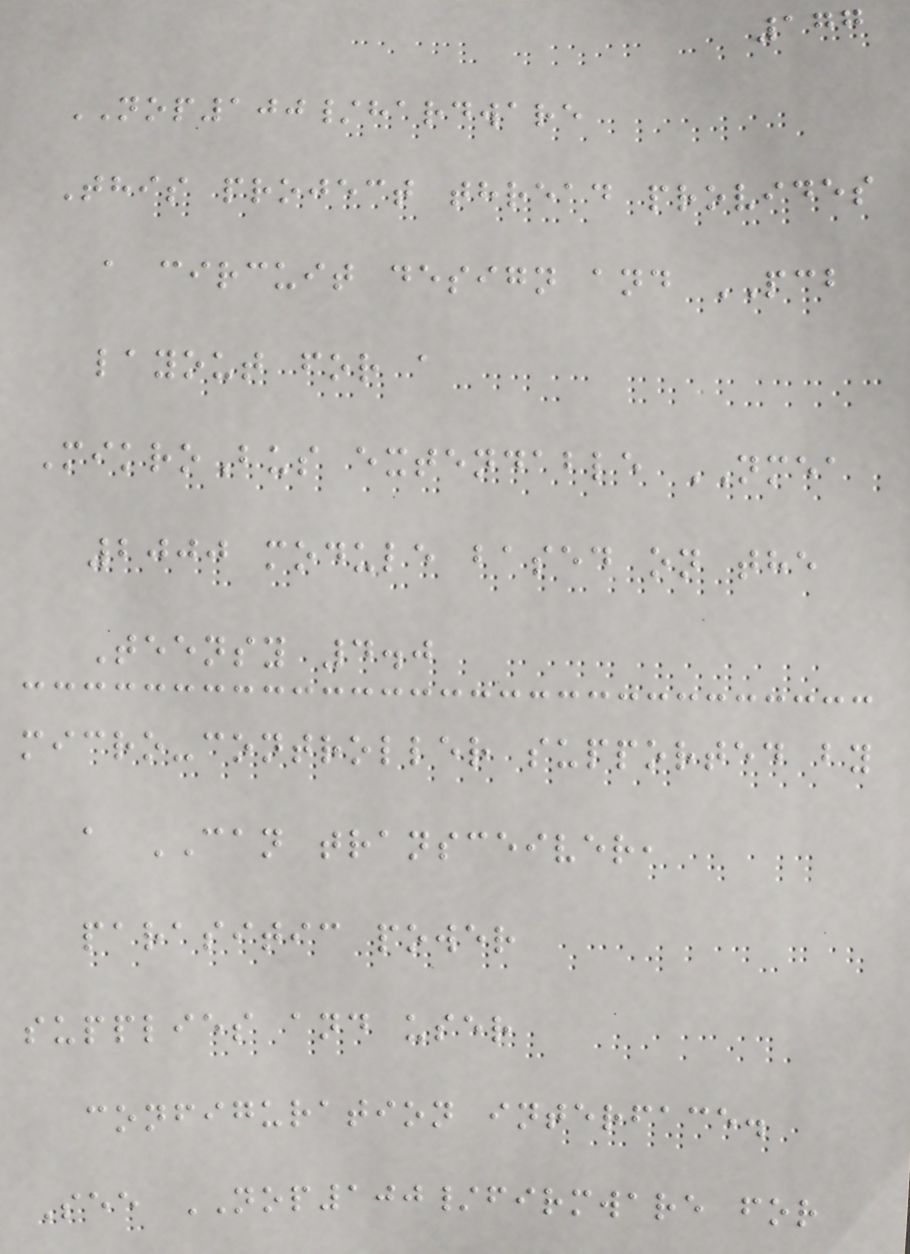177
NOP100/hardware
This project thread provides
a circuit design and PCB
layout for a
MikroBus extendable NMEA
2000 module based on the
Teensy 4.0
micro-controller supported by
a CAN transceiver,
parasitic power
supplies and user
configuration interface.
See NOP100/firmware for
